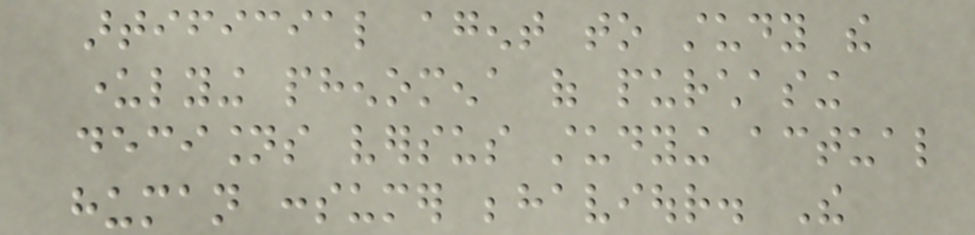artificial agent to study the
underlying phenomena of purchasing
decisions versus studying actual
human consumer behaviour. The
